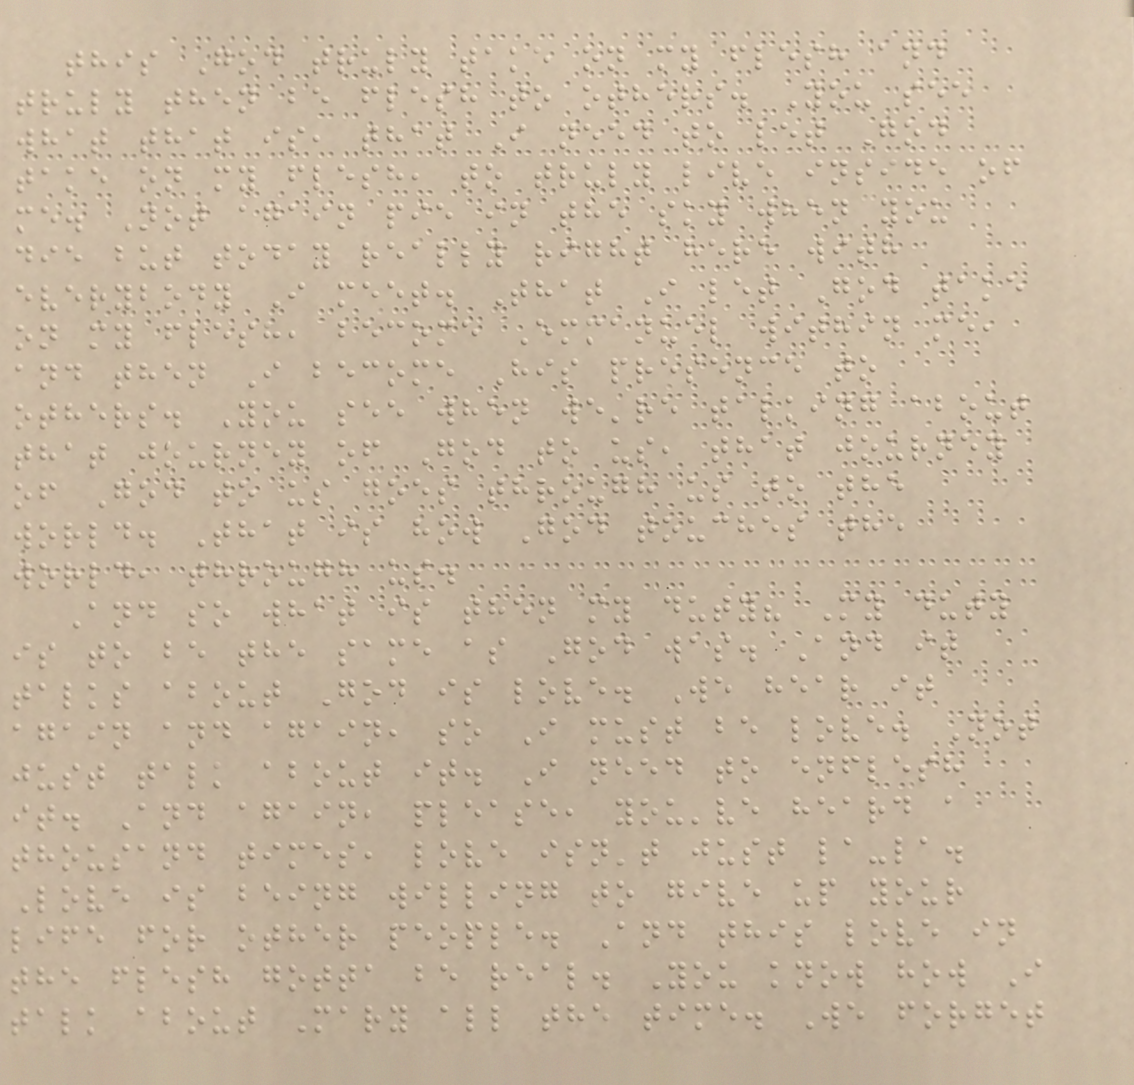this God truly take on my flesh and
truly then be flesh to others. You see
what that is, that I need to let God
take on my flesh, to truly live inside of
me. Not again pie in the sky when you
die but today really right here with
everybody I meet. That I let God take
on my flesh, become Emmanuel within me,
and then I become His presence to
others. You see when we're talking about
that journey of God to us, that journey
of God to us goes through us to the
world. That is how God touches the
world, through us.
And so what is then my duty? My duty
is to be the same as God was. And it
talks about God is love. We hear it
again and again, so I must be love. Not
just talk about it. I need to enflesh
it. And again, please, you've heard a
thousand times, love isn't just la-la.
Love is being willing to give up your
life for other people. And this love in
the flesh gotta be real. You know how I
talk about Mary all the time. We forget
